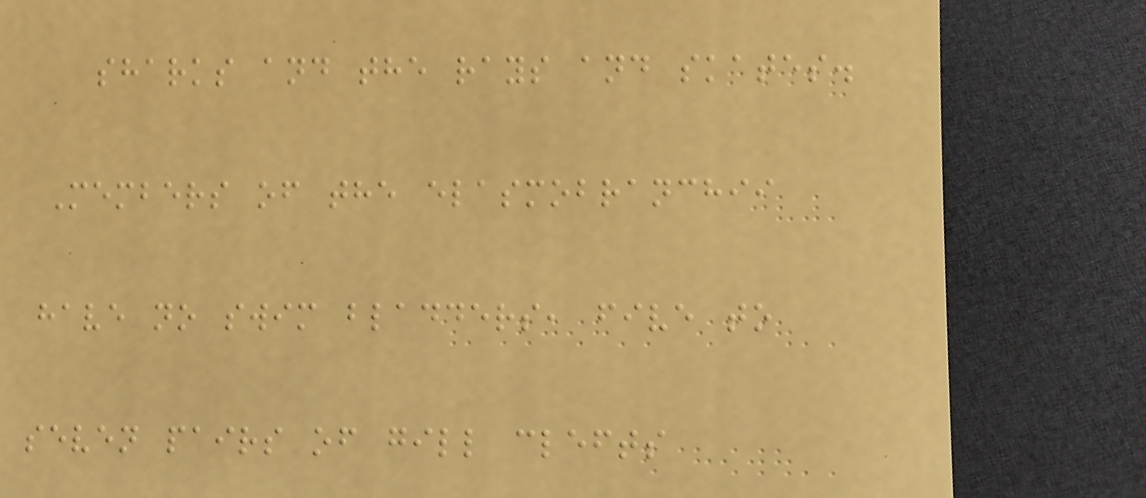sharks and the rays and skates.
Members of the elasmobranchii
have no swim bladders, five to
seven pairs of gill clefts
